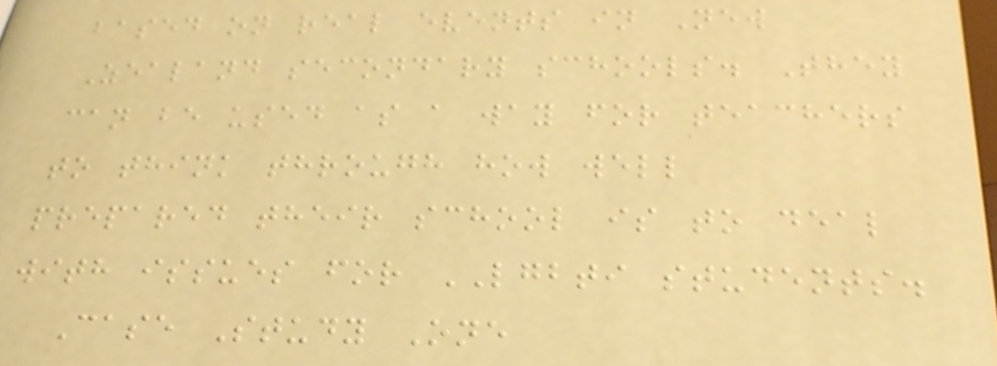based on real events in New
Zealand secondary schools. They
can be used as a way for teachers
to think through how well
prepared their school is to deal
with issues for LGBTI students.
Case Study One
